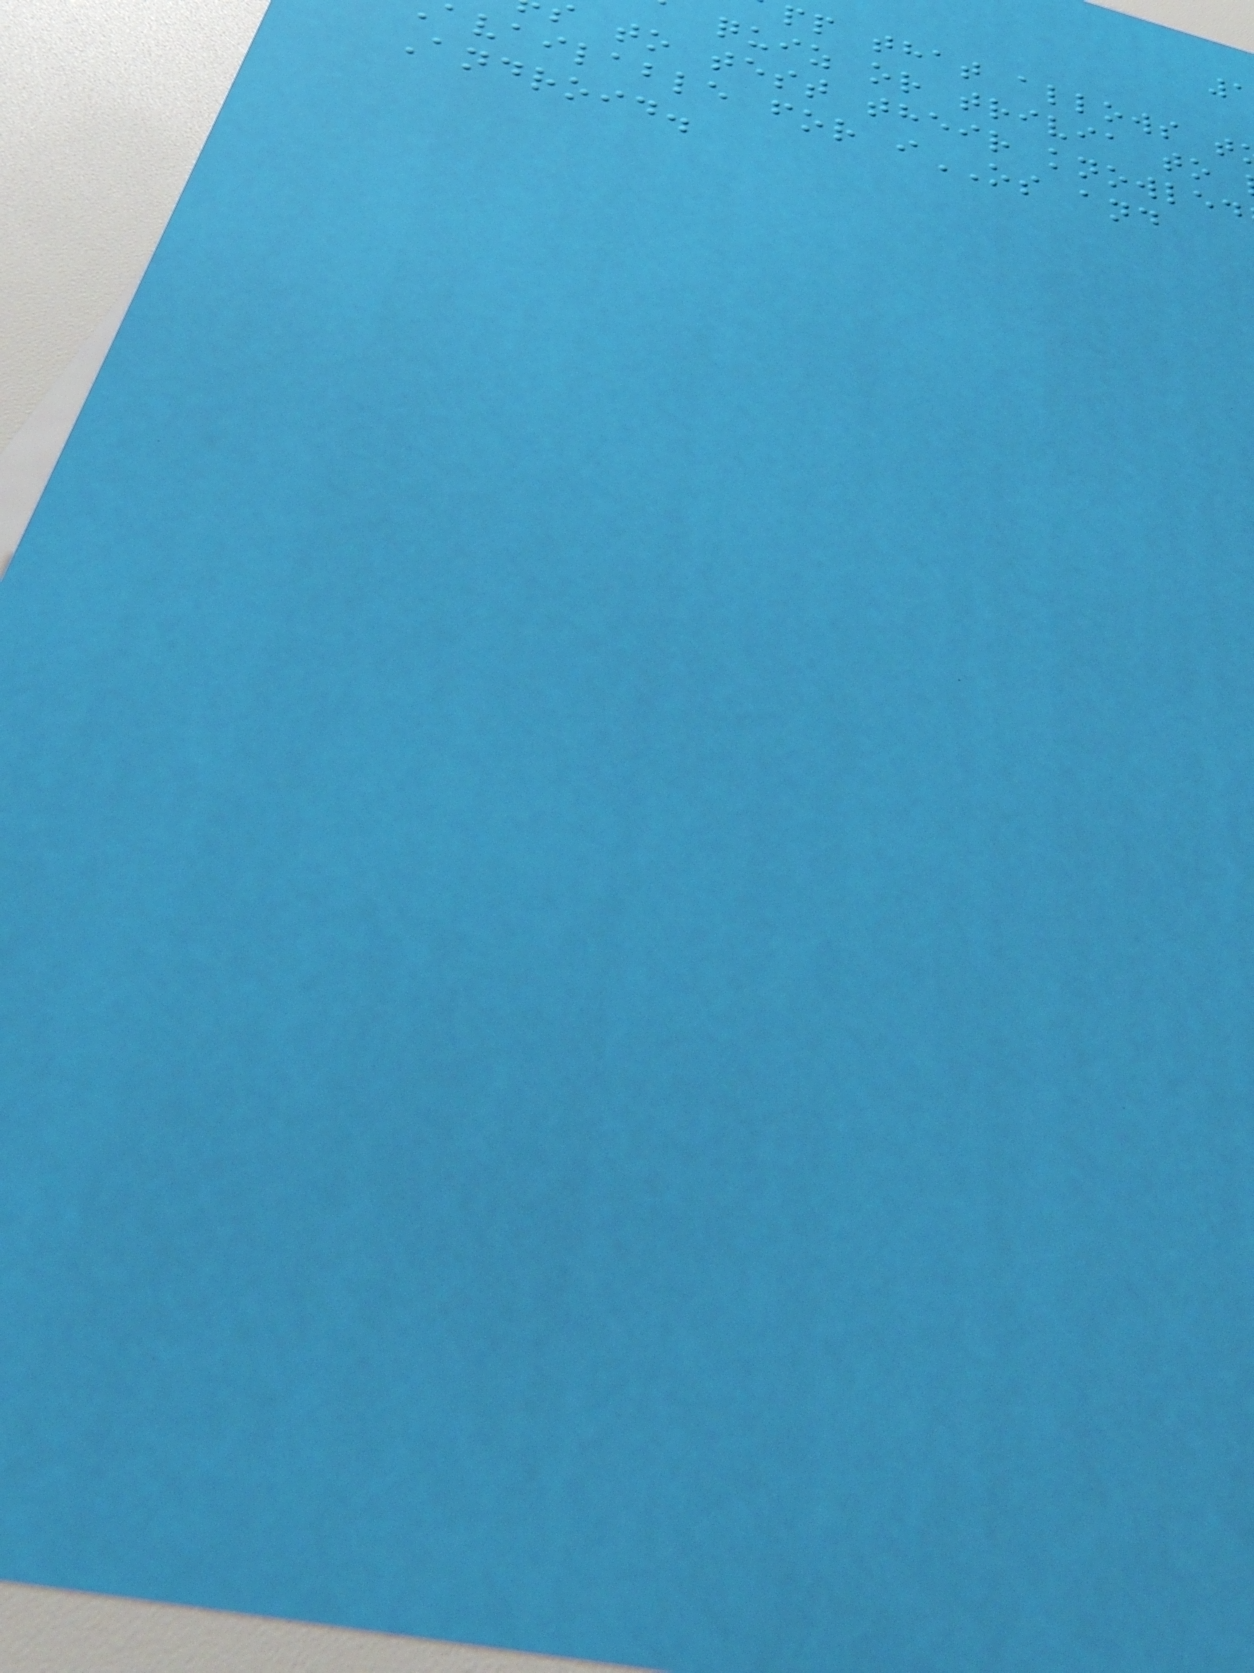pp that allows t
quiz or trivia to
to test their knowled
available for iOS and
Android.
